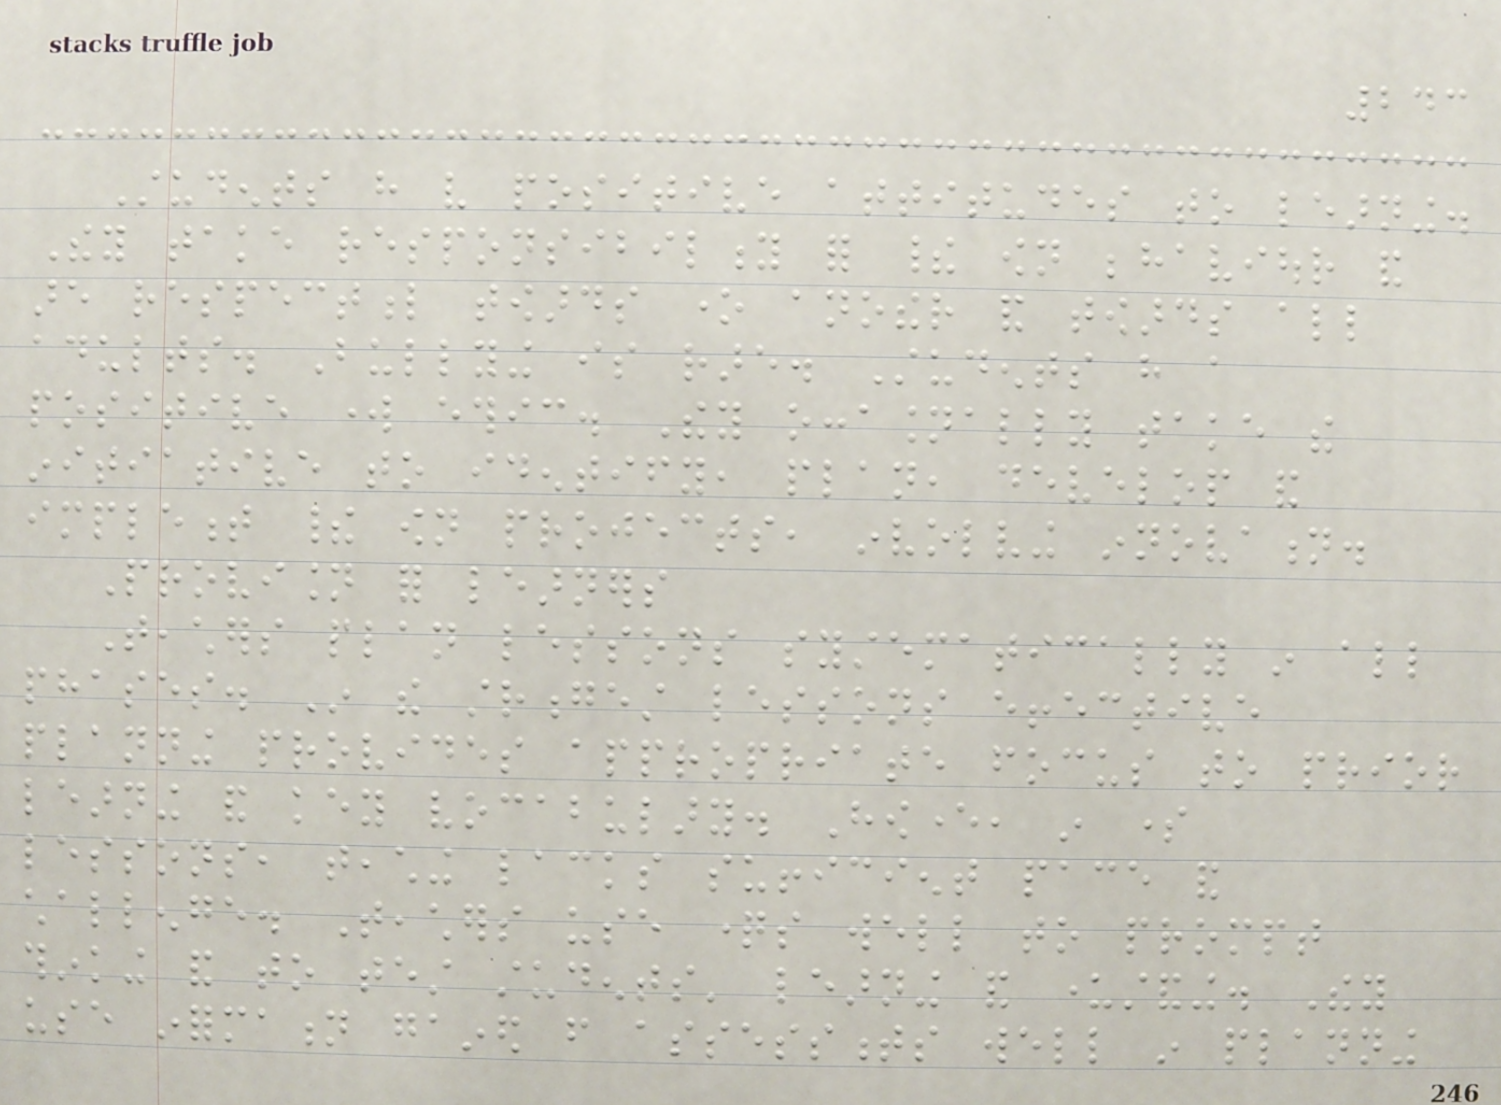243
Students have very positive attitudes to learning.
They take responsibility for their own behaviour and
are respectful towards one another and towards all
adults. Bullying is rare. Students have a
positive work ethic. They occasionally take the
initiative to identify, plan, develop and
implement their own projects, involving innovation.
Provision for learners
Teachers plan lessons systematically in all
phases. In the strongest lessons effective
planning provides appropriate focus to prior
learning and key vocabulary. However, in some
lessons, teaching lacks sufficient pace and
challenge. Teachers use questions well to prompt
thinking and to test students' learning and understanding. They
use information gained from assessments well in planning
